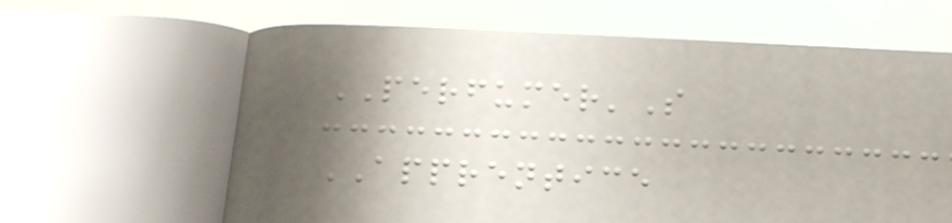PERFUMER'S
APPRENTICE
